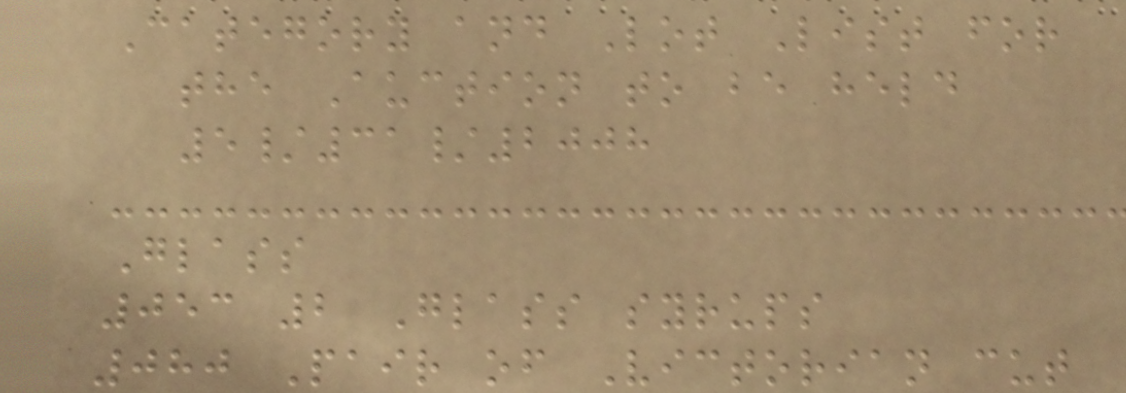Category and Lot List for
the Auction to be held
5/31/2008
Glass
053 2 Glass syrups
080 Pair of Victorian cut
